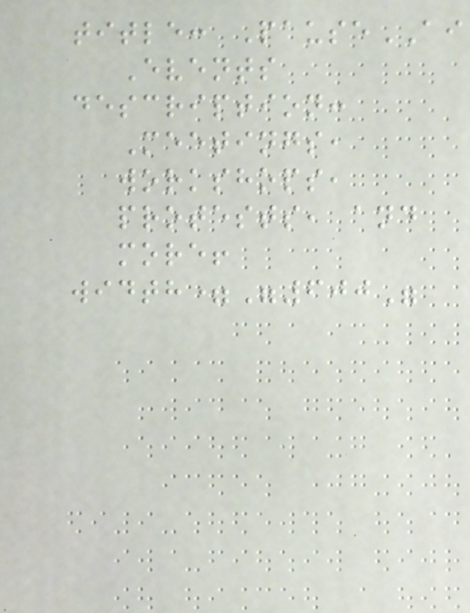title: PauseAI
Events
description:
Meetings,
workshops,
protests, and
more!
width="600"
